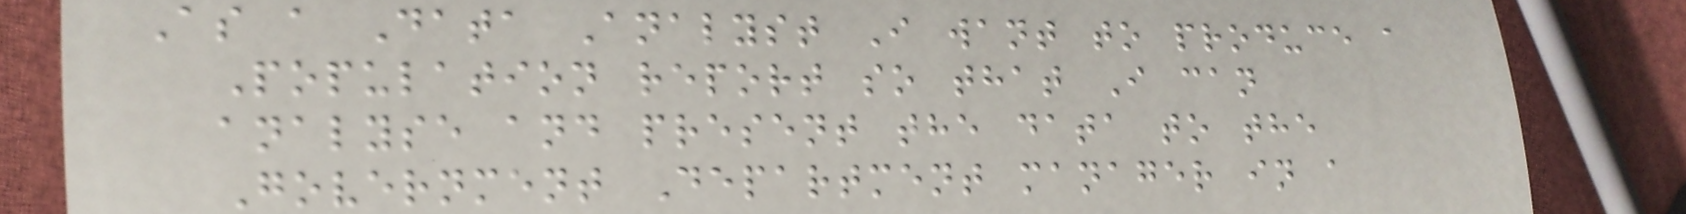As a Data Analyst I want to produce a
Population report so that I can
analyse and present the data to the
Government Department manager in a
